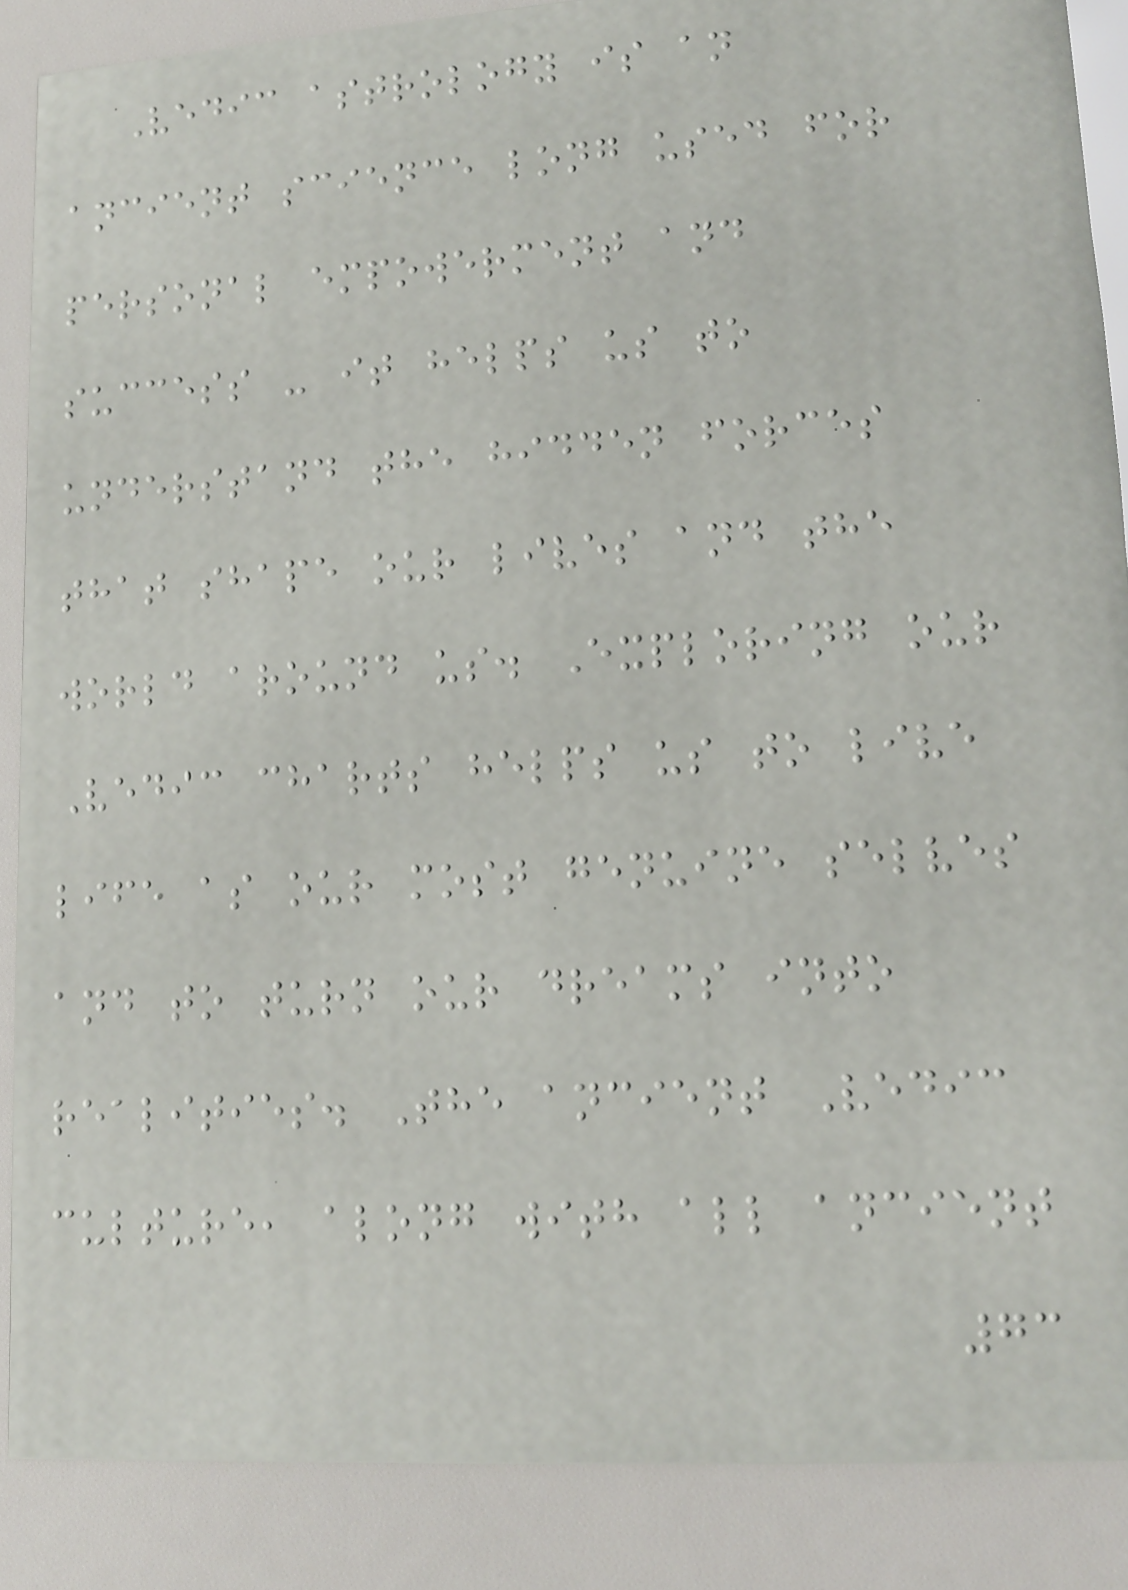Vedic astrology is an
ancient science long used for
personal empowerment and
success - it helps us to
understand the hidden forces
that shape our lives and the
world around us. Exploring our
Vedic charts helps us to live
life as our most genuine selves
and to turn our dreams into
realities. The ancient Vedic
culture, along with all ancient
73
